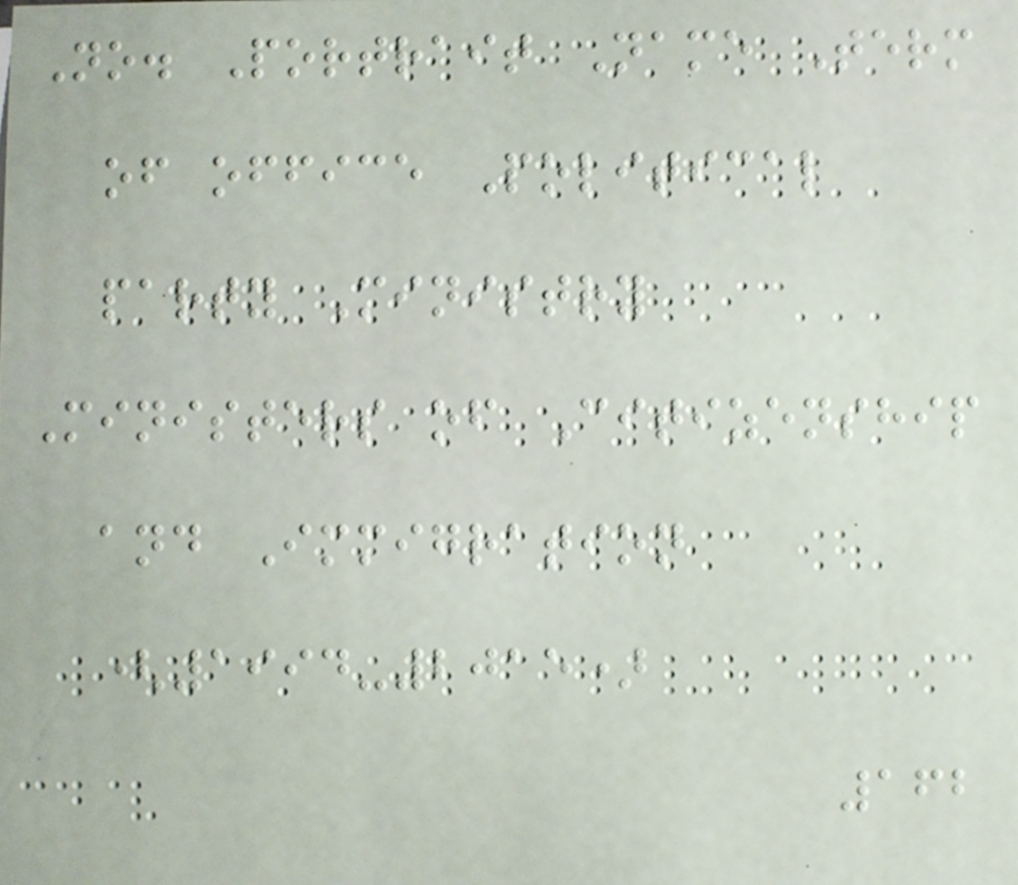No. Portrait Name Term
of office Political
party Ministry
Ministers of Citizenship
and Immigration
(1994-2015)
162
